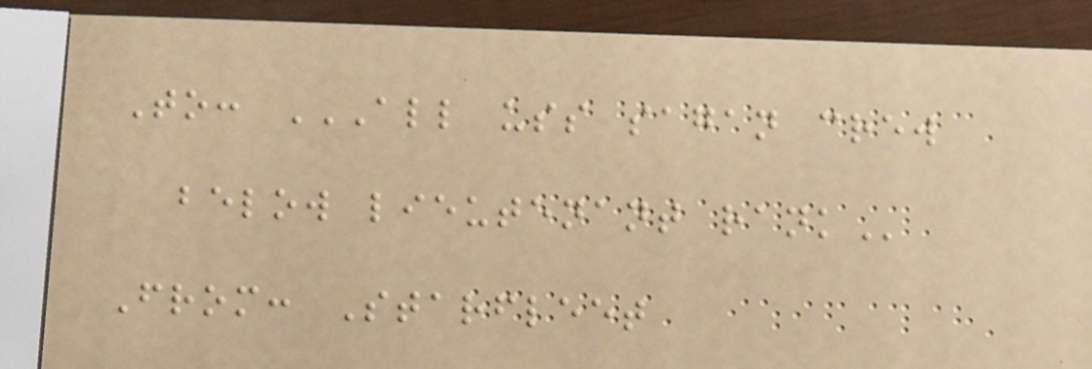To: ALL USS SAGAN CREW
BELOW LIEUTENANT RANK
From: Starfleet
